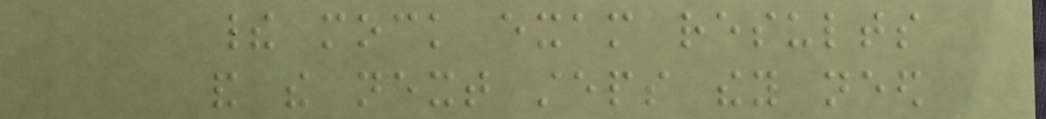their mock exam results
and the next steps they need
